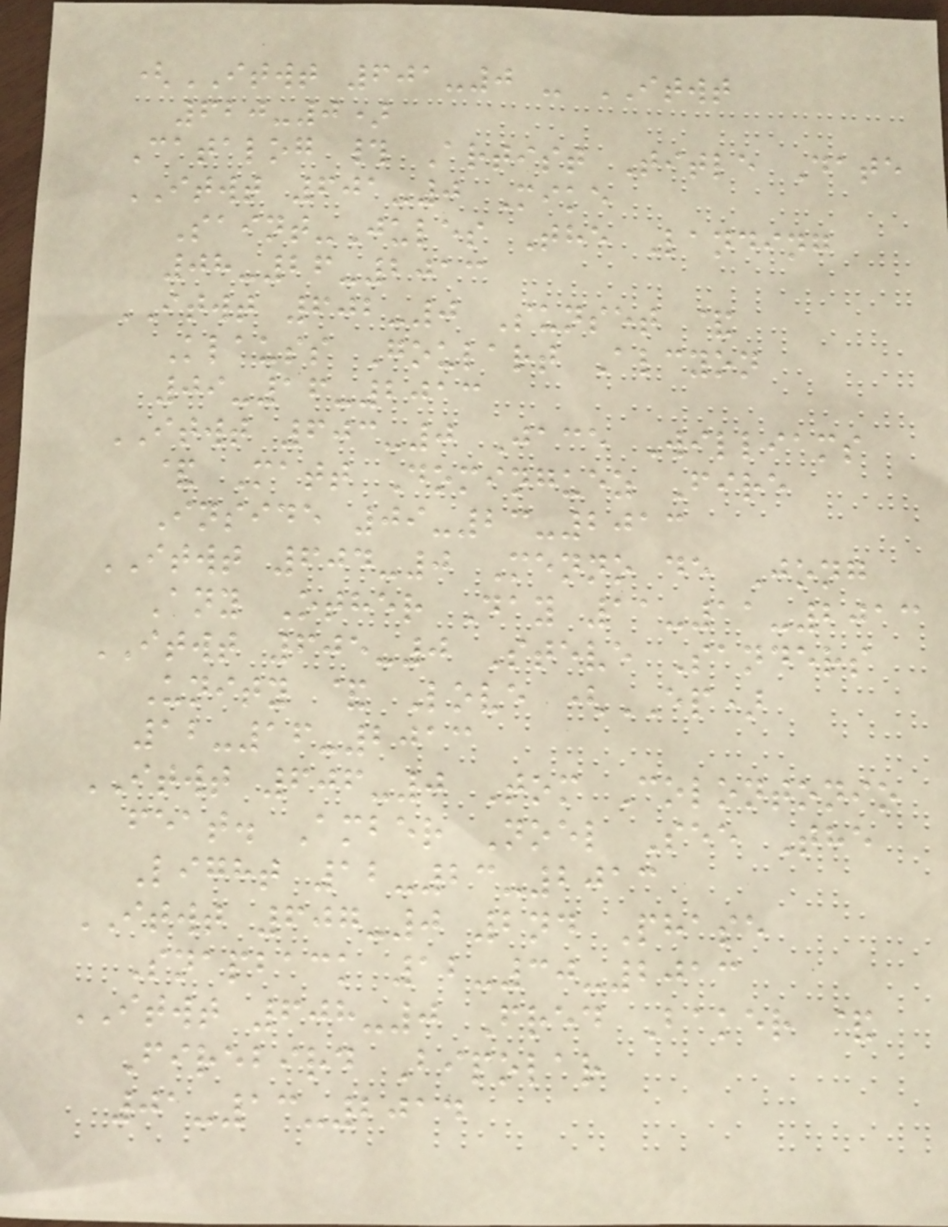(ITWT 601-0 - ITWT
620-0)
Catalog # Artist Title Date
ITWT 601-0 Mike
Saint-Jules The Landing
08-26-2013
ITWT 602-0 Sunset &
Klauss Goulart Alcyon
09-16-2013
ITWT 603-0 Jace Williams
& Matt Dominguez Fire
Inside 09-23-2013
ITWT 604-0 Menno de Jong
Any Other Day 11-11-2013
ITWT 605-0 Steve Sanders
Unity & Love (EP)
12-16-2013
ITWT 606-0 Tom Colontonio
feat. Amber Noel See The
Light 12-23-2013
ITWT 607-0 2nd Phase
Snapback 12-30-2013
ITWT 608-0 Fred Baker &
Firebird Bipolar
01-13-2014
